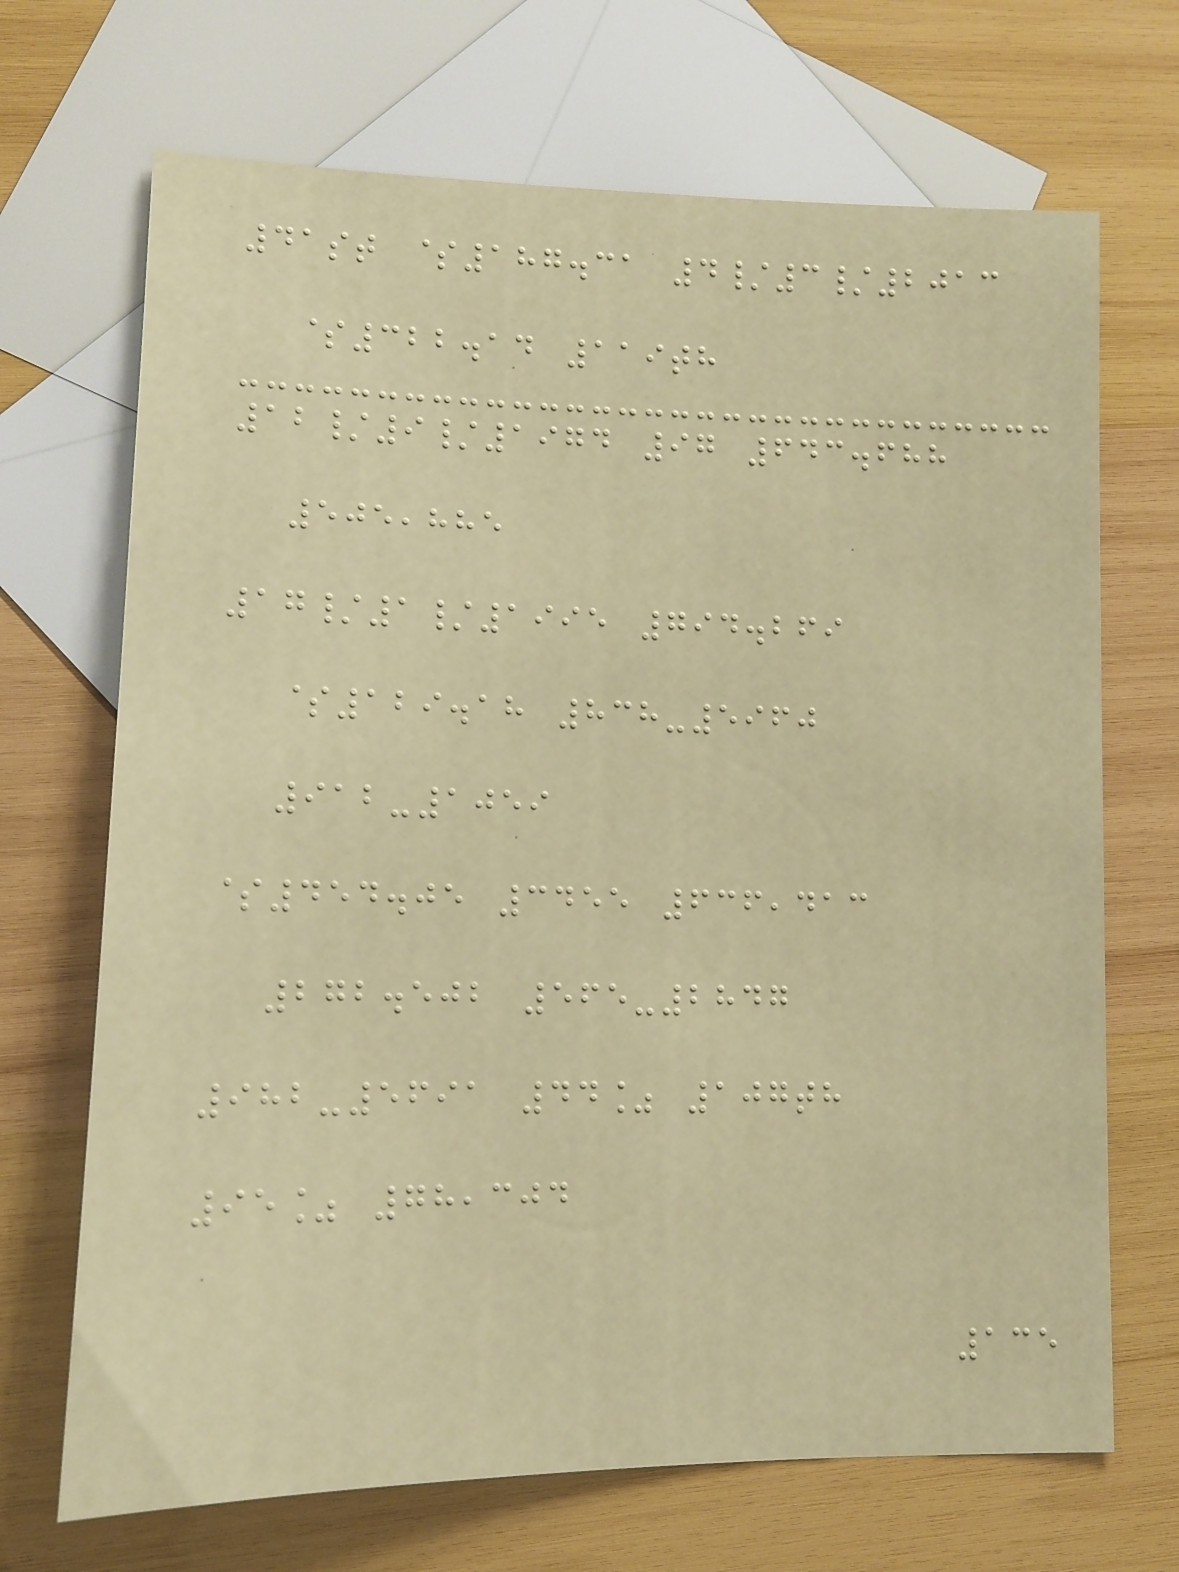41st $187.31 4/3/2013
$322.14 119th
12/9/1974 97 643.688
505,885
17/1/1995 794.269
$129.18 838-5960
912-1059
$454.05 3455 636,413
272.502 565-2847
982-5691 44% 107th
95% 78,304
135
